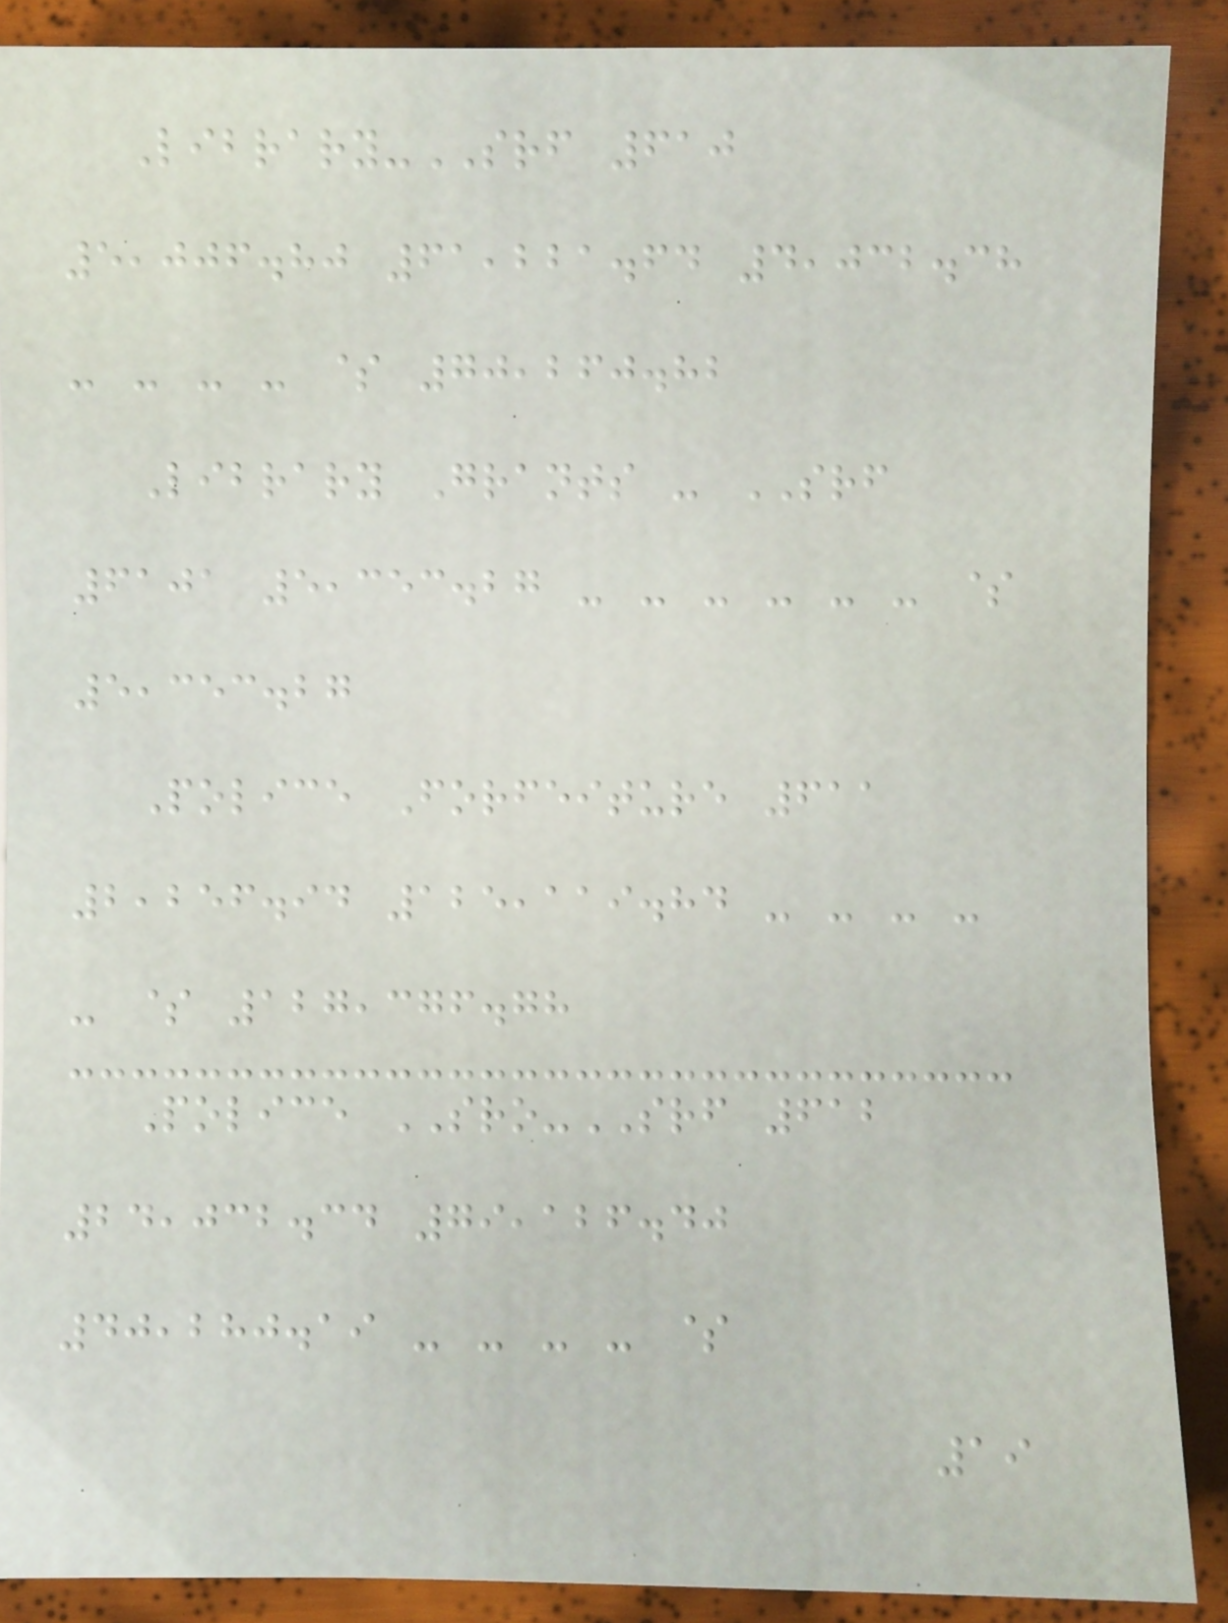Library-SRF 610
5,006.80 61,221.64 4,032.38
- - - - $ 70,260.82
Library Grants - SRF
6101 5,353.27 - - - - - - $
5,353.27
Police Forfeiture 611
2,256.94 125,119.84 - - - -
- $ 127,376.78
Police SRO-SRF 612
24,032.34 79,126.40
40,280.19 - - - - $
19
